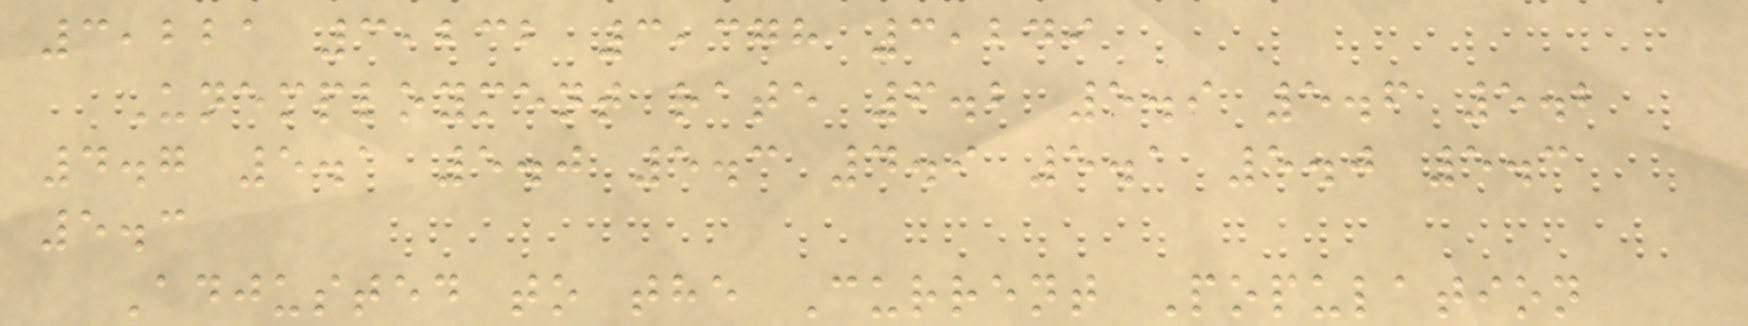3,221 3,232 3,378 3,249
Unemployment rate 6.2 5.9 5.6 5.2
4.7 5.1 5.0 5.3 4.9 5.1 5.0 5.3
5.3
Adjusted to the Current Population
